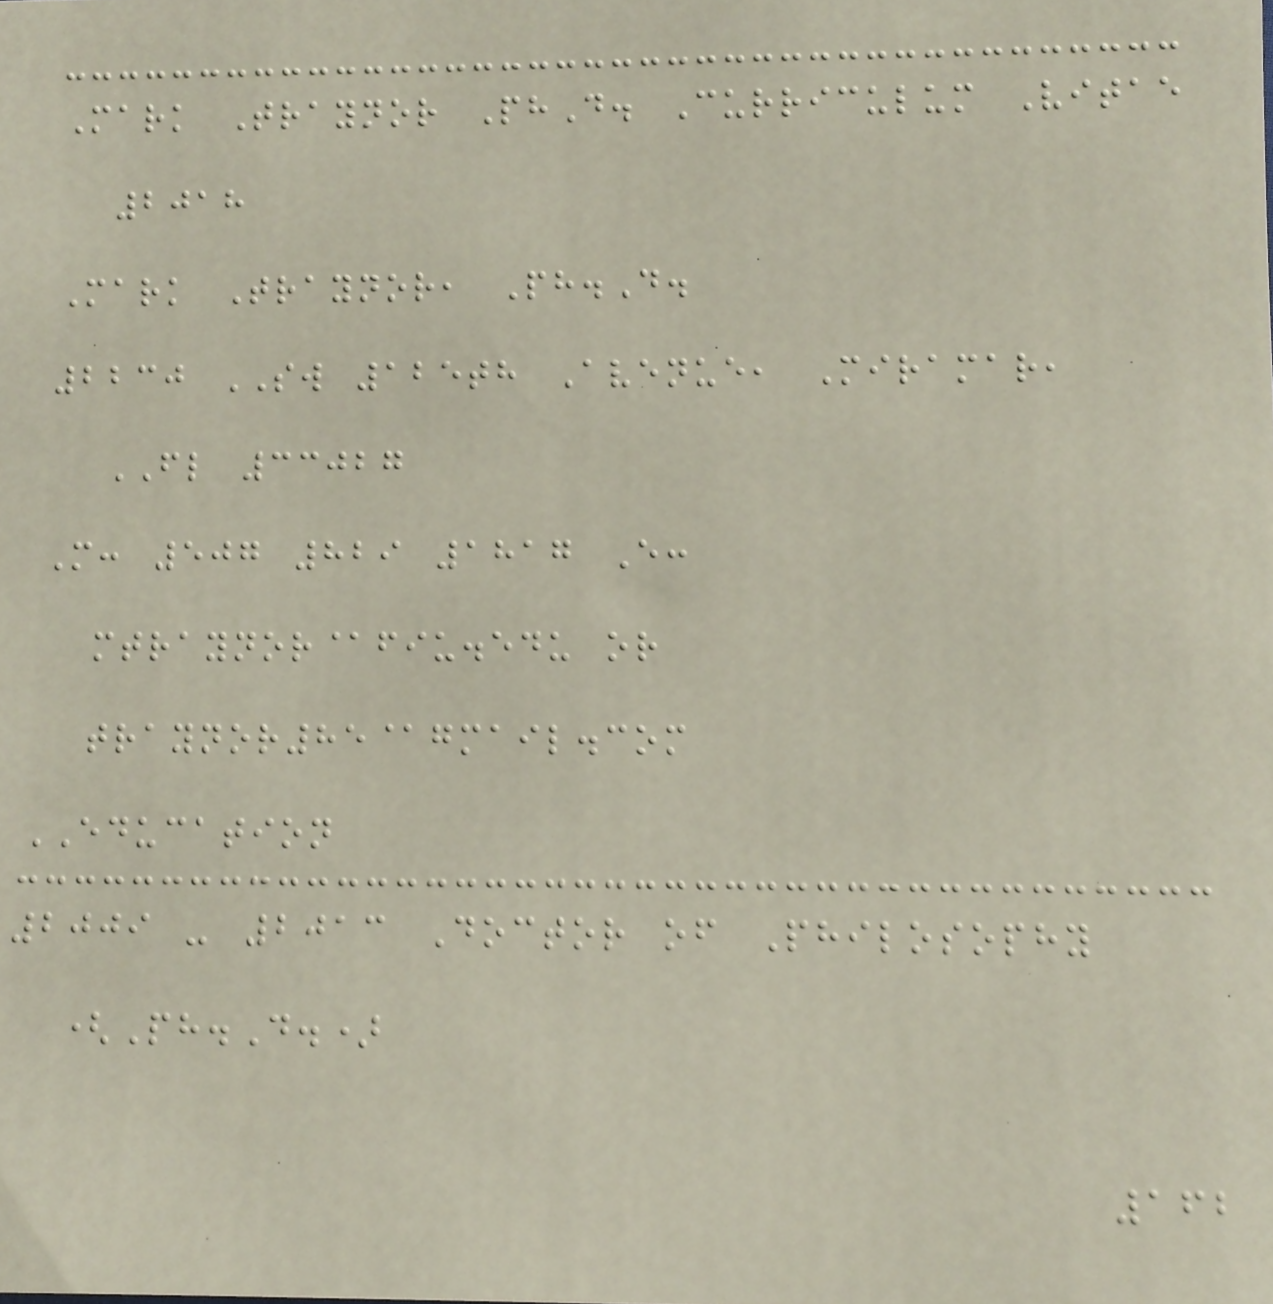Mark Traynor PhD. Curriculum Vitae
2018
Mark Traynor, Ph.D.
2230 SW 125th Avenue, Miramar,
FL 33027
M: 507 829 1817 E:
mtraynor@fiu.edu or
traynor85@gmail.com
EDUCATION
2009 - 2013 Doctor of Philosophy
(Ph.D.)
162
